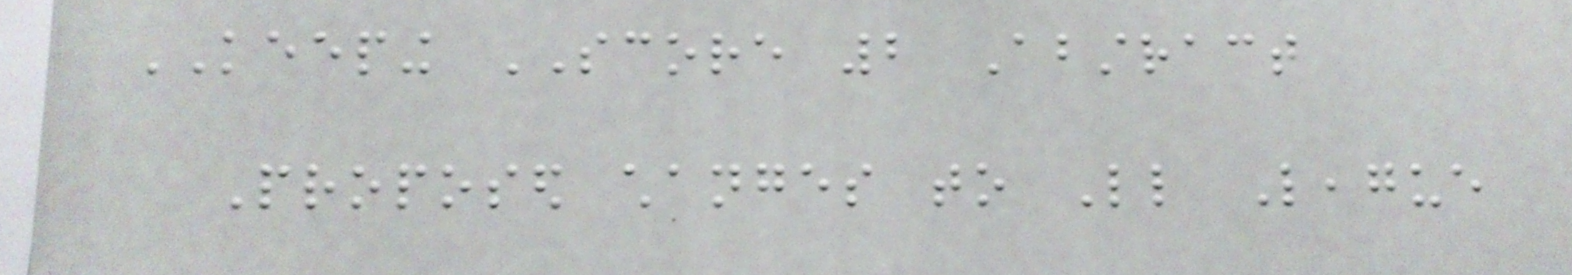KEEPING SCORE 2 Abstract
Proposed changes to Little League
